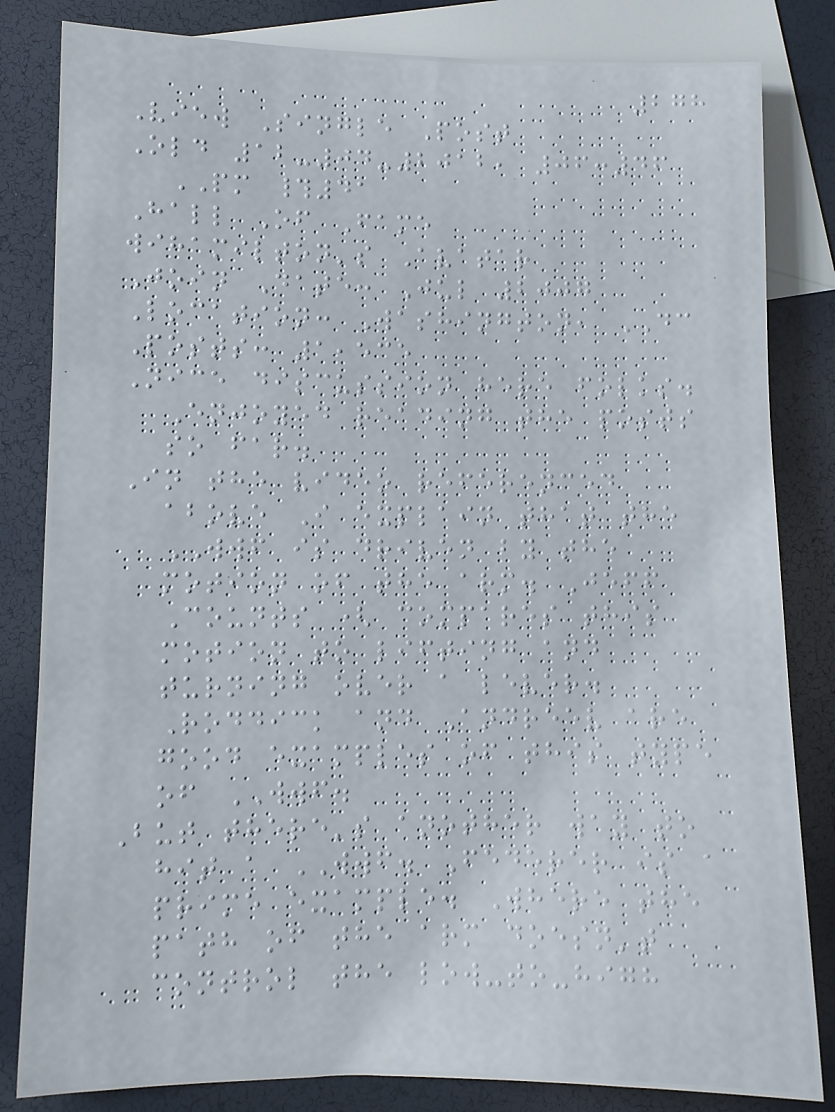278
View Single Post
Old 12-04-2012, 06:46
PM #41
Hall Of Fame
wihamilton's Avatar
Join Date: Jul 2007
Location: Washington, DC
Posts: 1,535
Nice discussion here folks.
Enjoyed reading the posts
so far.
In the video referenced
above I explain that the
WWF is driven by the
motion of the arm. Jeff
Counts ( compares this
motion to lifting and
turning over a lever.
Roddick and Andreev are
good examples of this type
of WWF.
But there's another way to
hit a WWF. Federer is a
prime example. Where the
path of the arm doesn't
control the low-to-high
